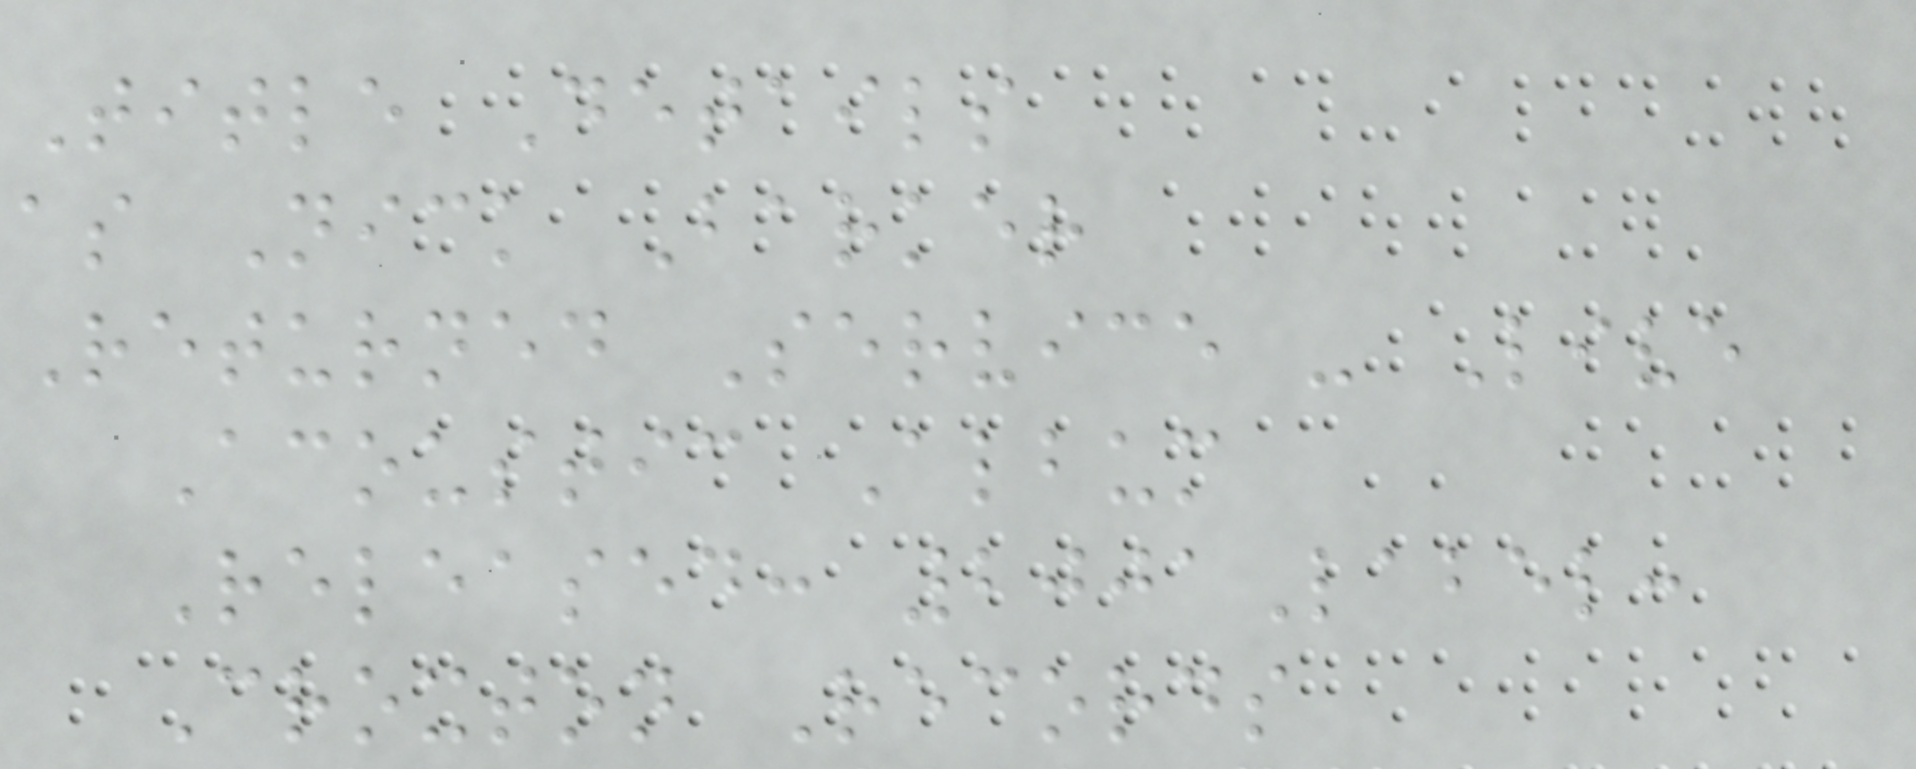Title Details
as Nick Barker
Returned Service - Live
Acoustic Album
Released: 2001Label:
Croxton Records
